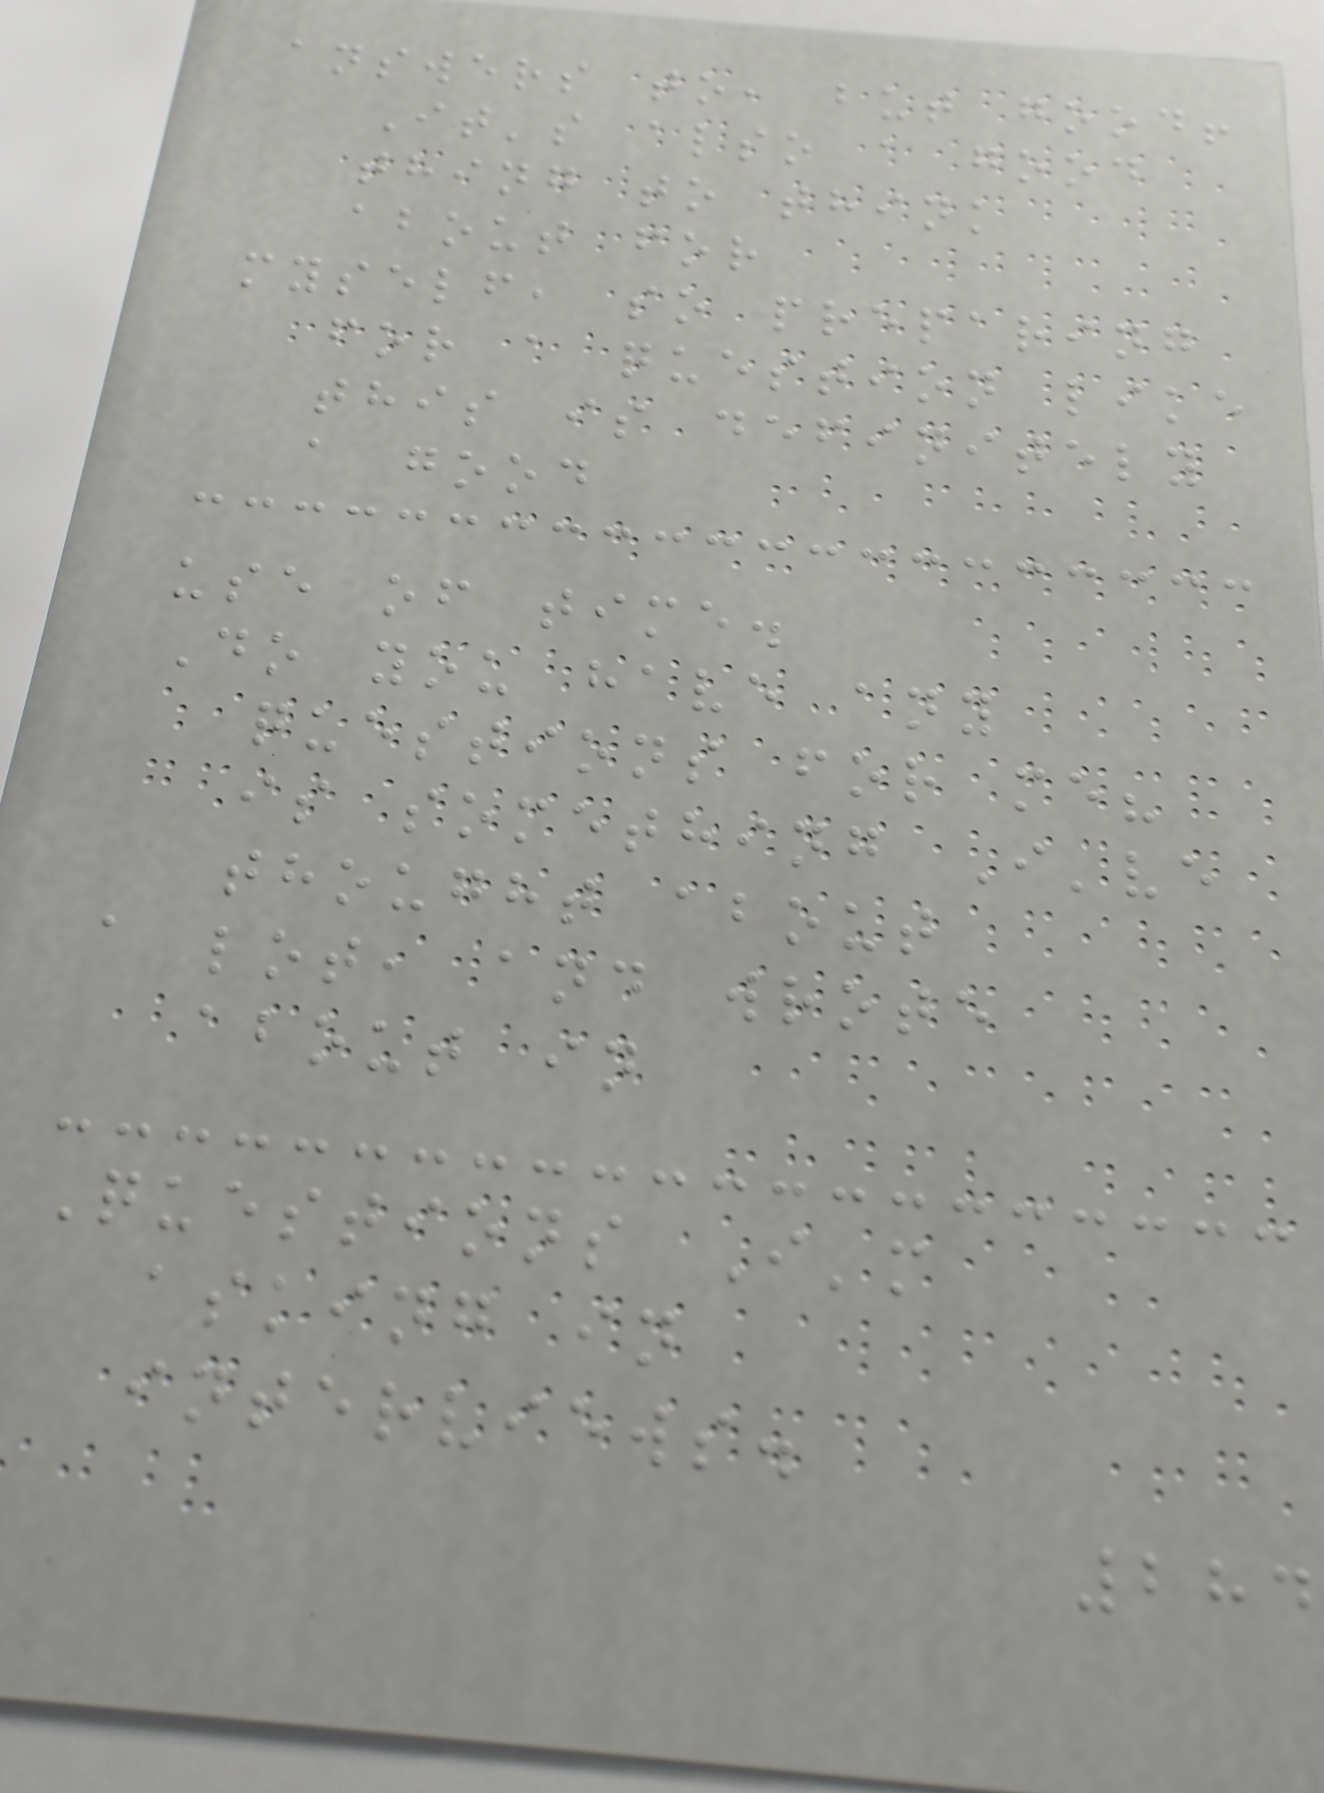answers to, but good!
It's also a good
thing to think
about for
myself, so preparing
for a question like
this is definitely
a good
use of time.
Do you have any
questions for me?
is something I've
thought about
a lot, and wrote
about in
Questions I'm
asking in
interviews.
284
